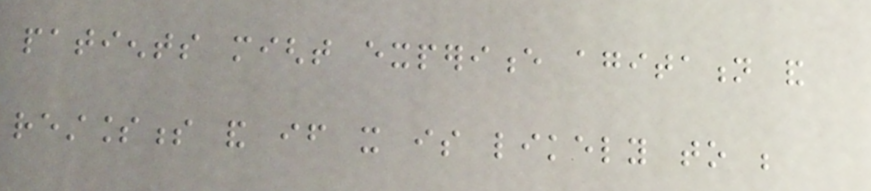patients might experience agitation and
restlessness and if it is likely to be
